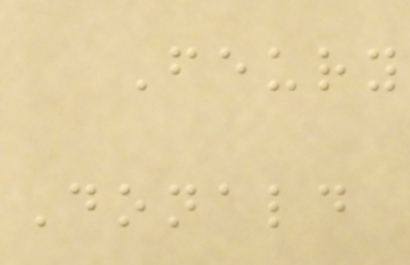Feury
Donald
